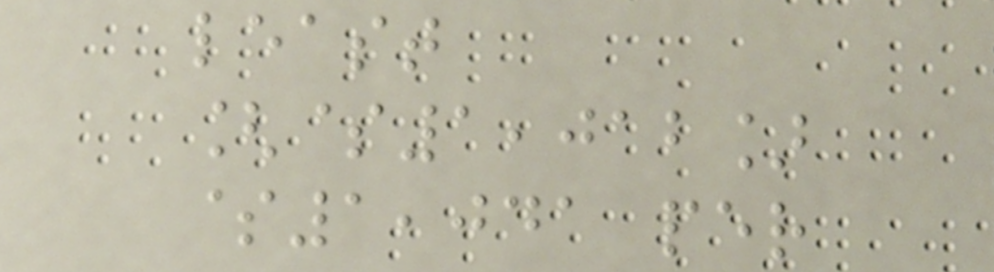least
[$1,012]
$1,041 per
